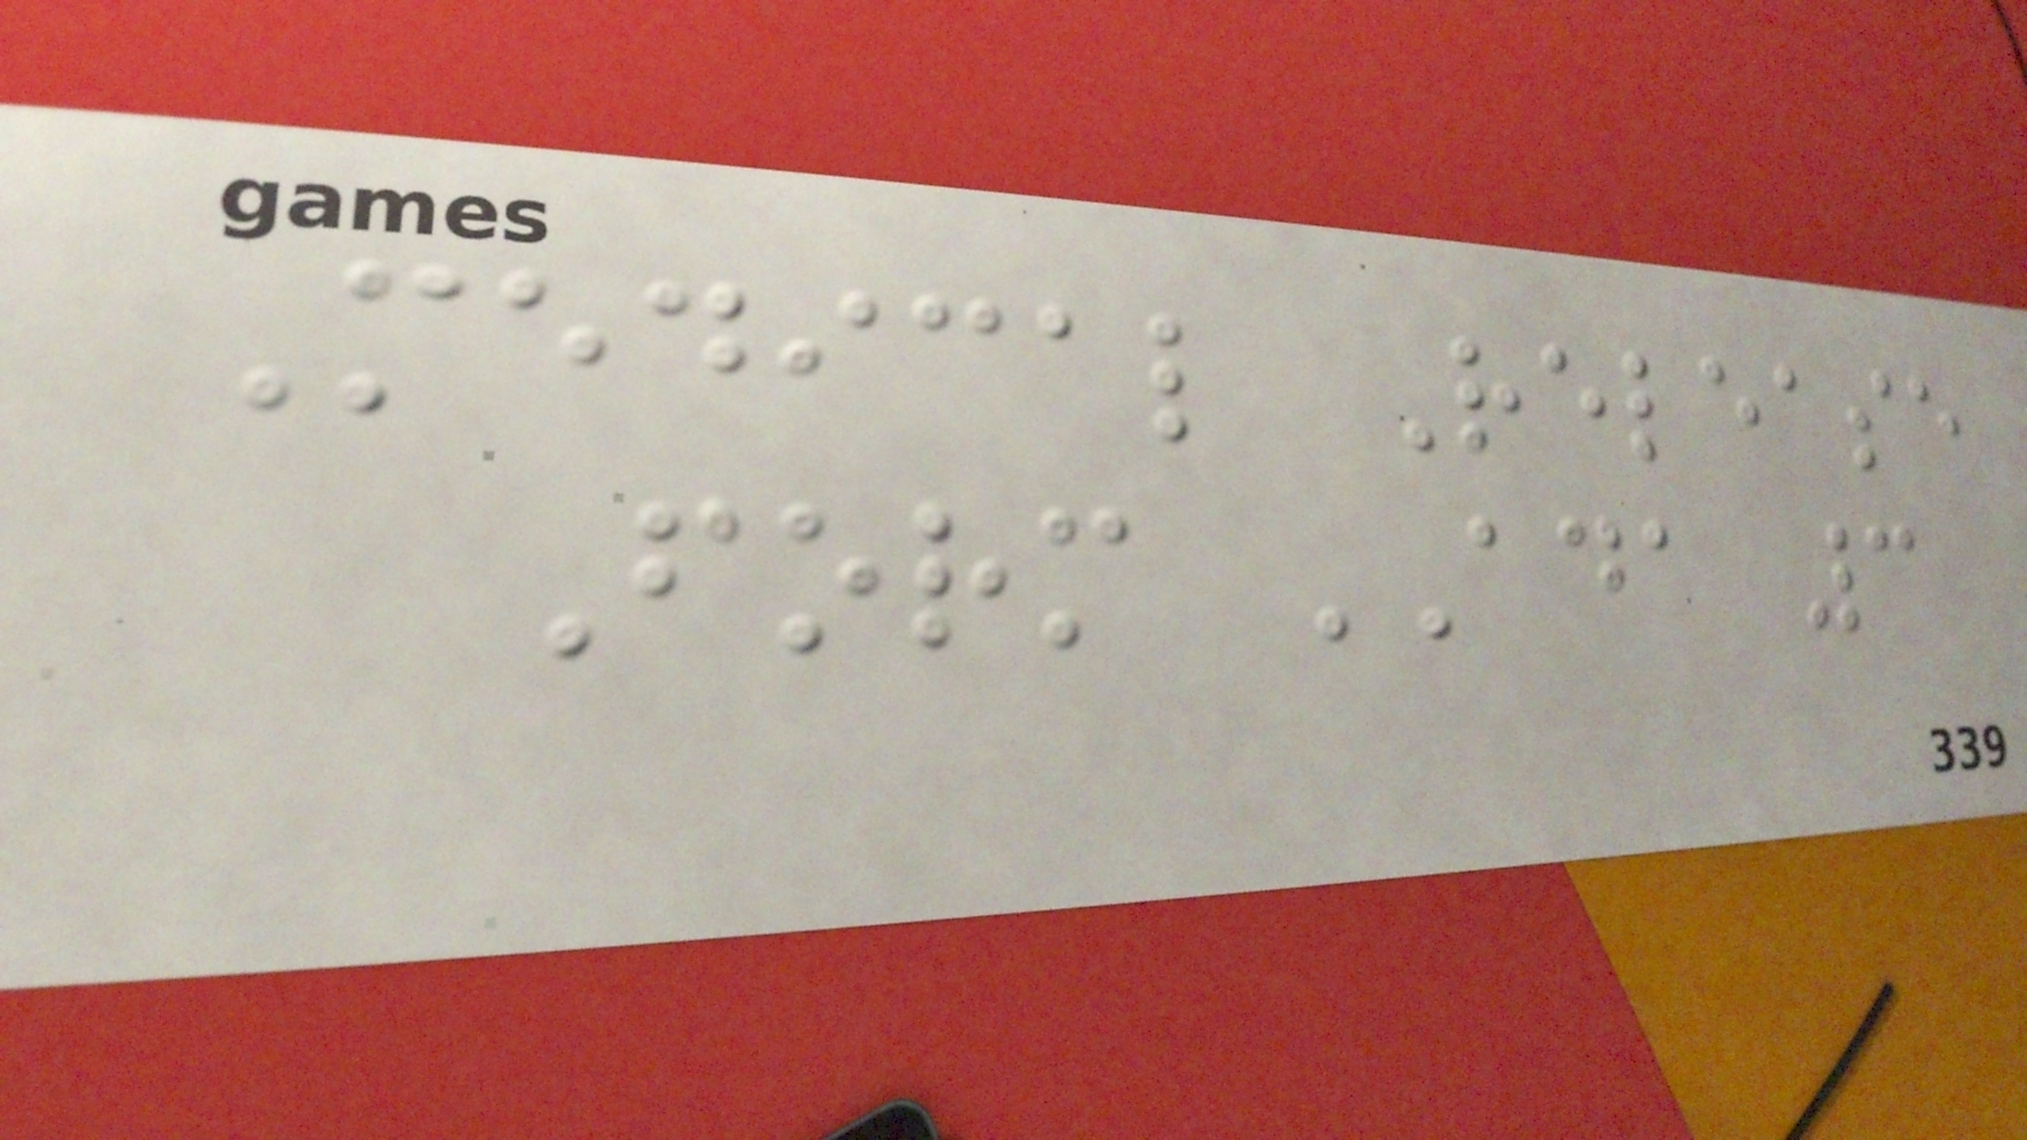Medical Release
Form ADA 3
